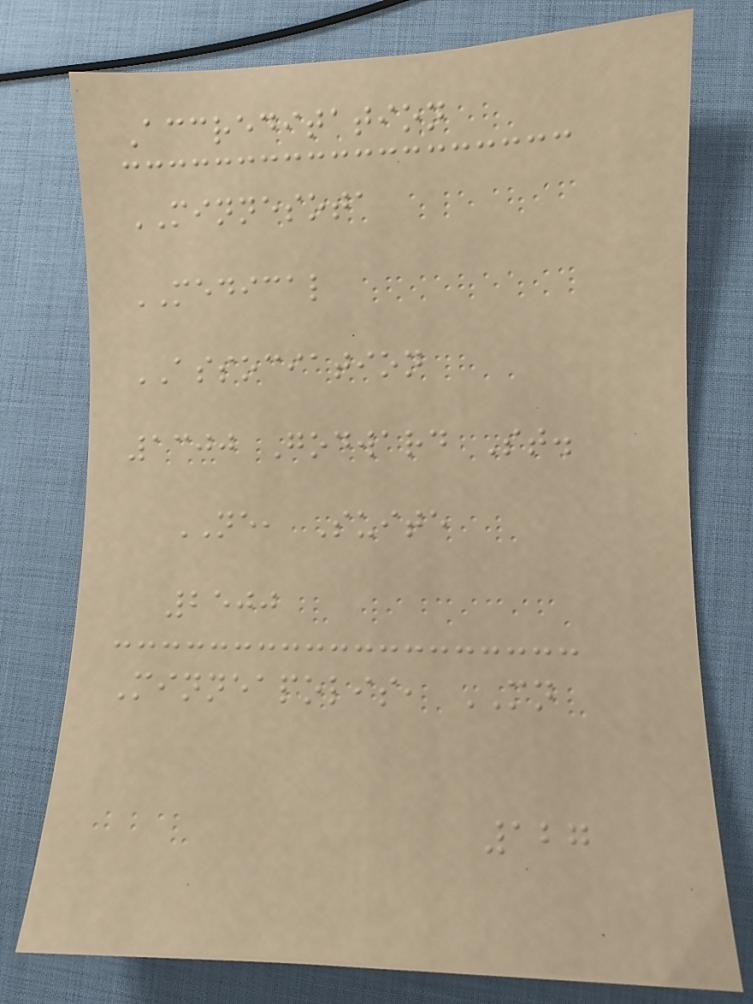Accreditation
MINNESOTA
MEDICAL
ASSOCIATION
1300 Godward St.
NE, Suite
2500
Minneapolis, MN
127
